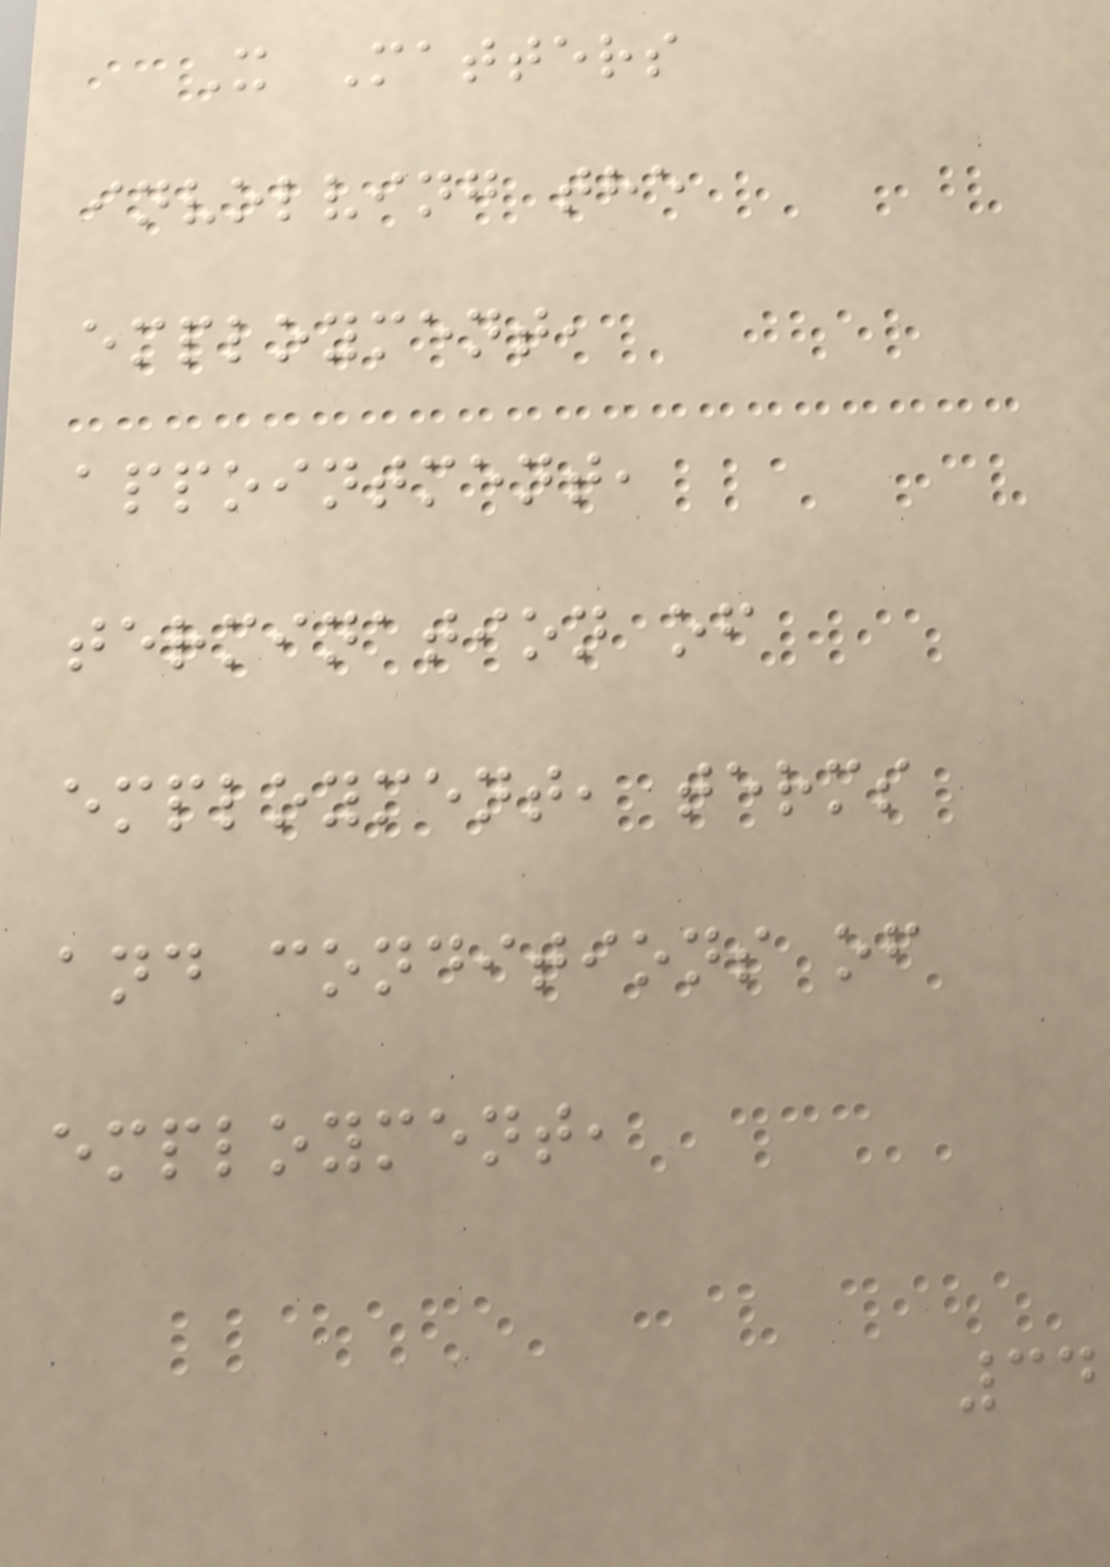X Matters
involving the
employment,
appointment,
termination of
employment, terms
and conditions of
employment,
34
